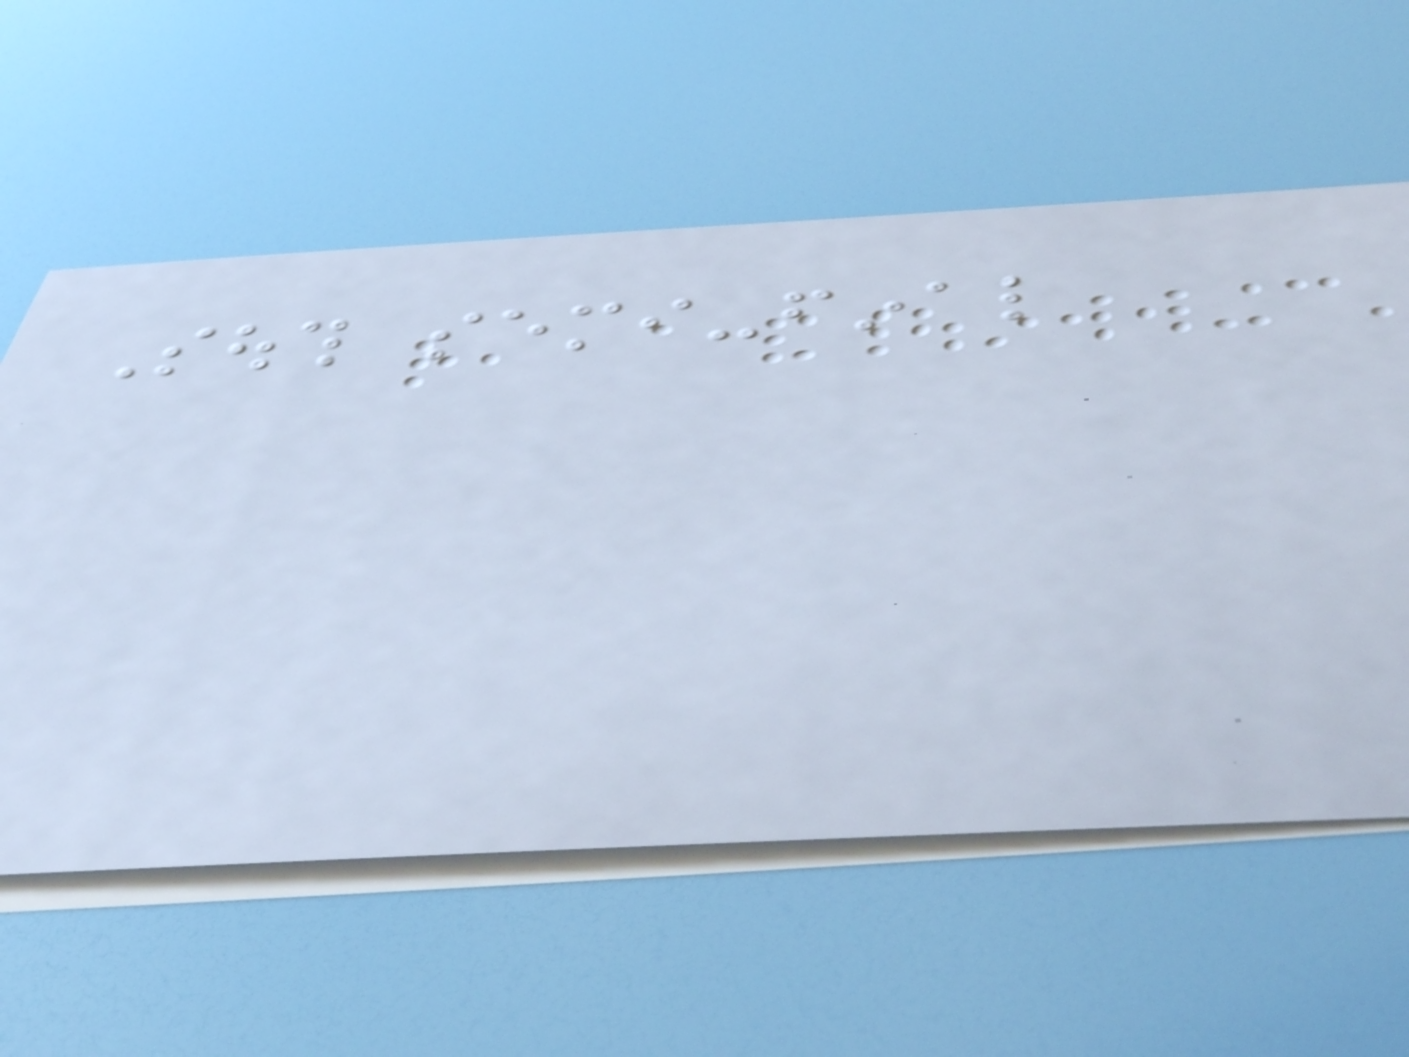South semi-final
